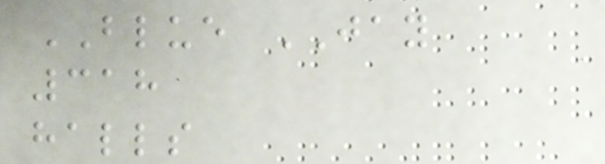BLUE JAY
318
halls
